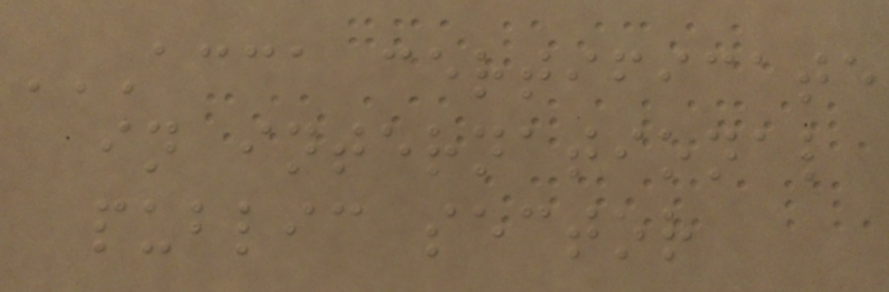ACCA CERTIFICATE
IN INTERNATIONAL
PUBLIC SECTOR
